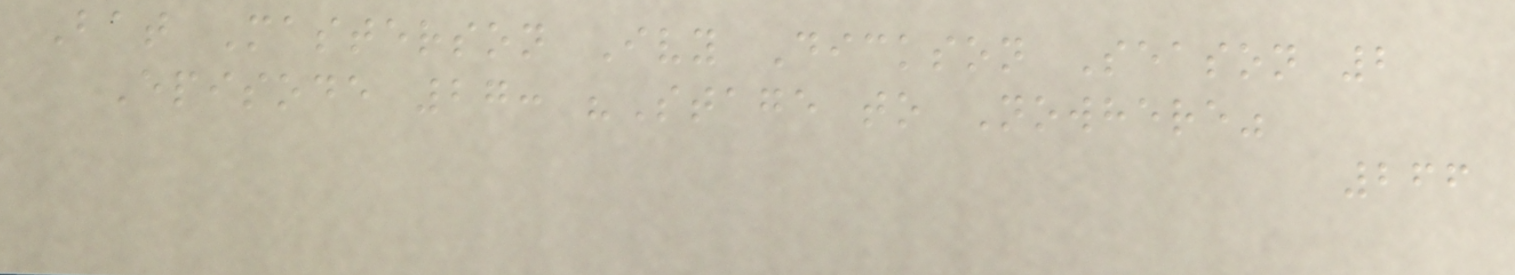Bat Masterson Ivy Dickson Season 2
Episode 27: "Stage to Nowhere"
266
